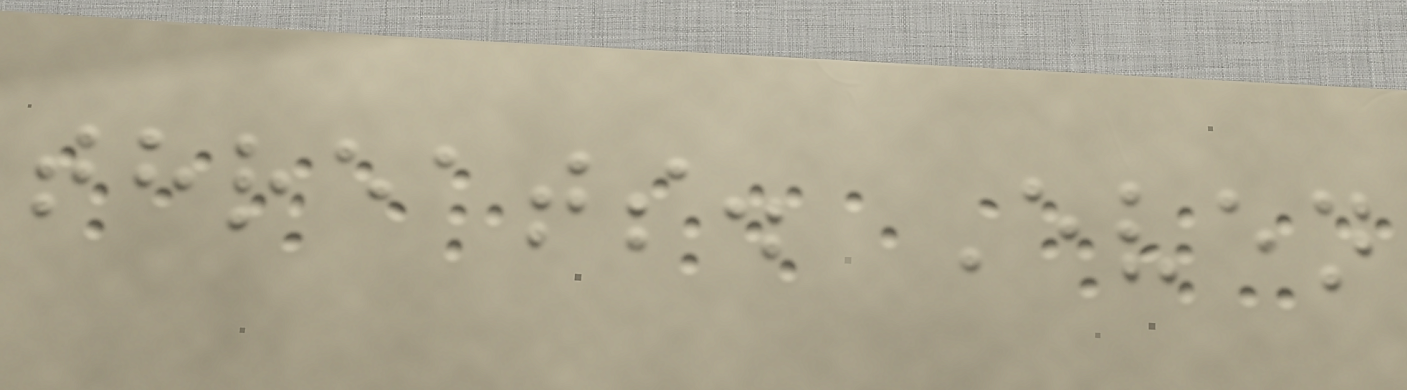threats. Even
